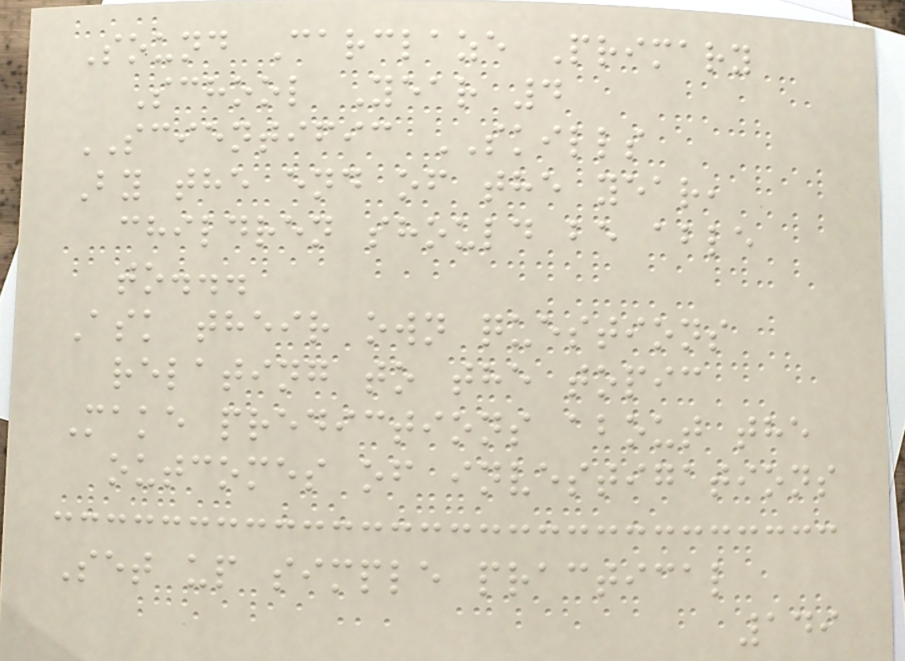Sound Carclaze Primary
School Year 4
SCIENTIFIC SKILLS
By the end of the year,
children should be able
to...
Ask their own questions
relating to the topic
Make predictions about the
outcomes of investigations
Set up simple practical
149
